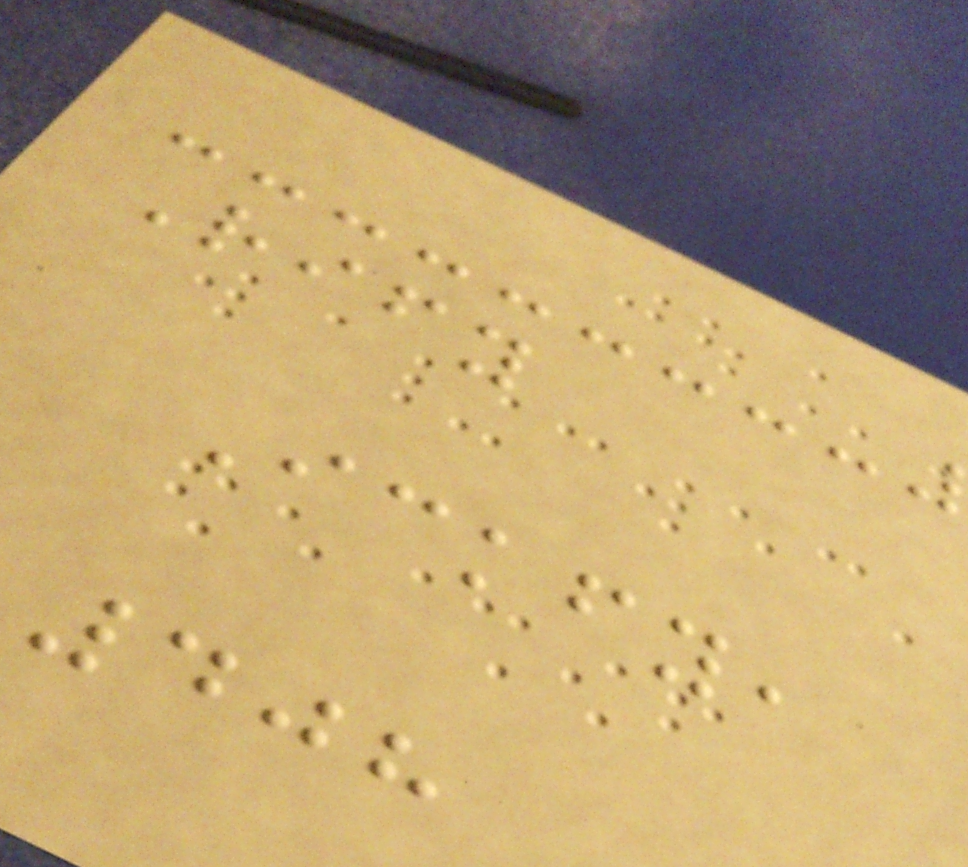Rify
Ickfy,
408
